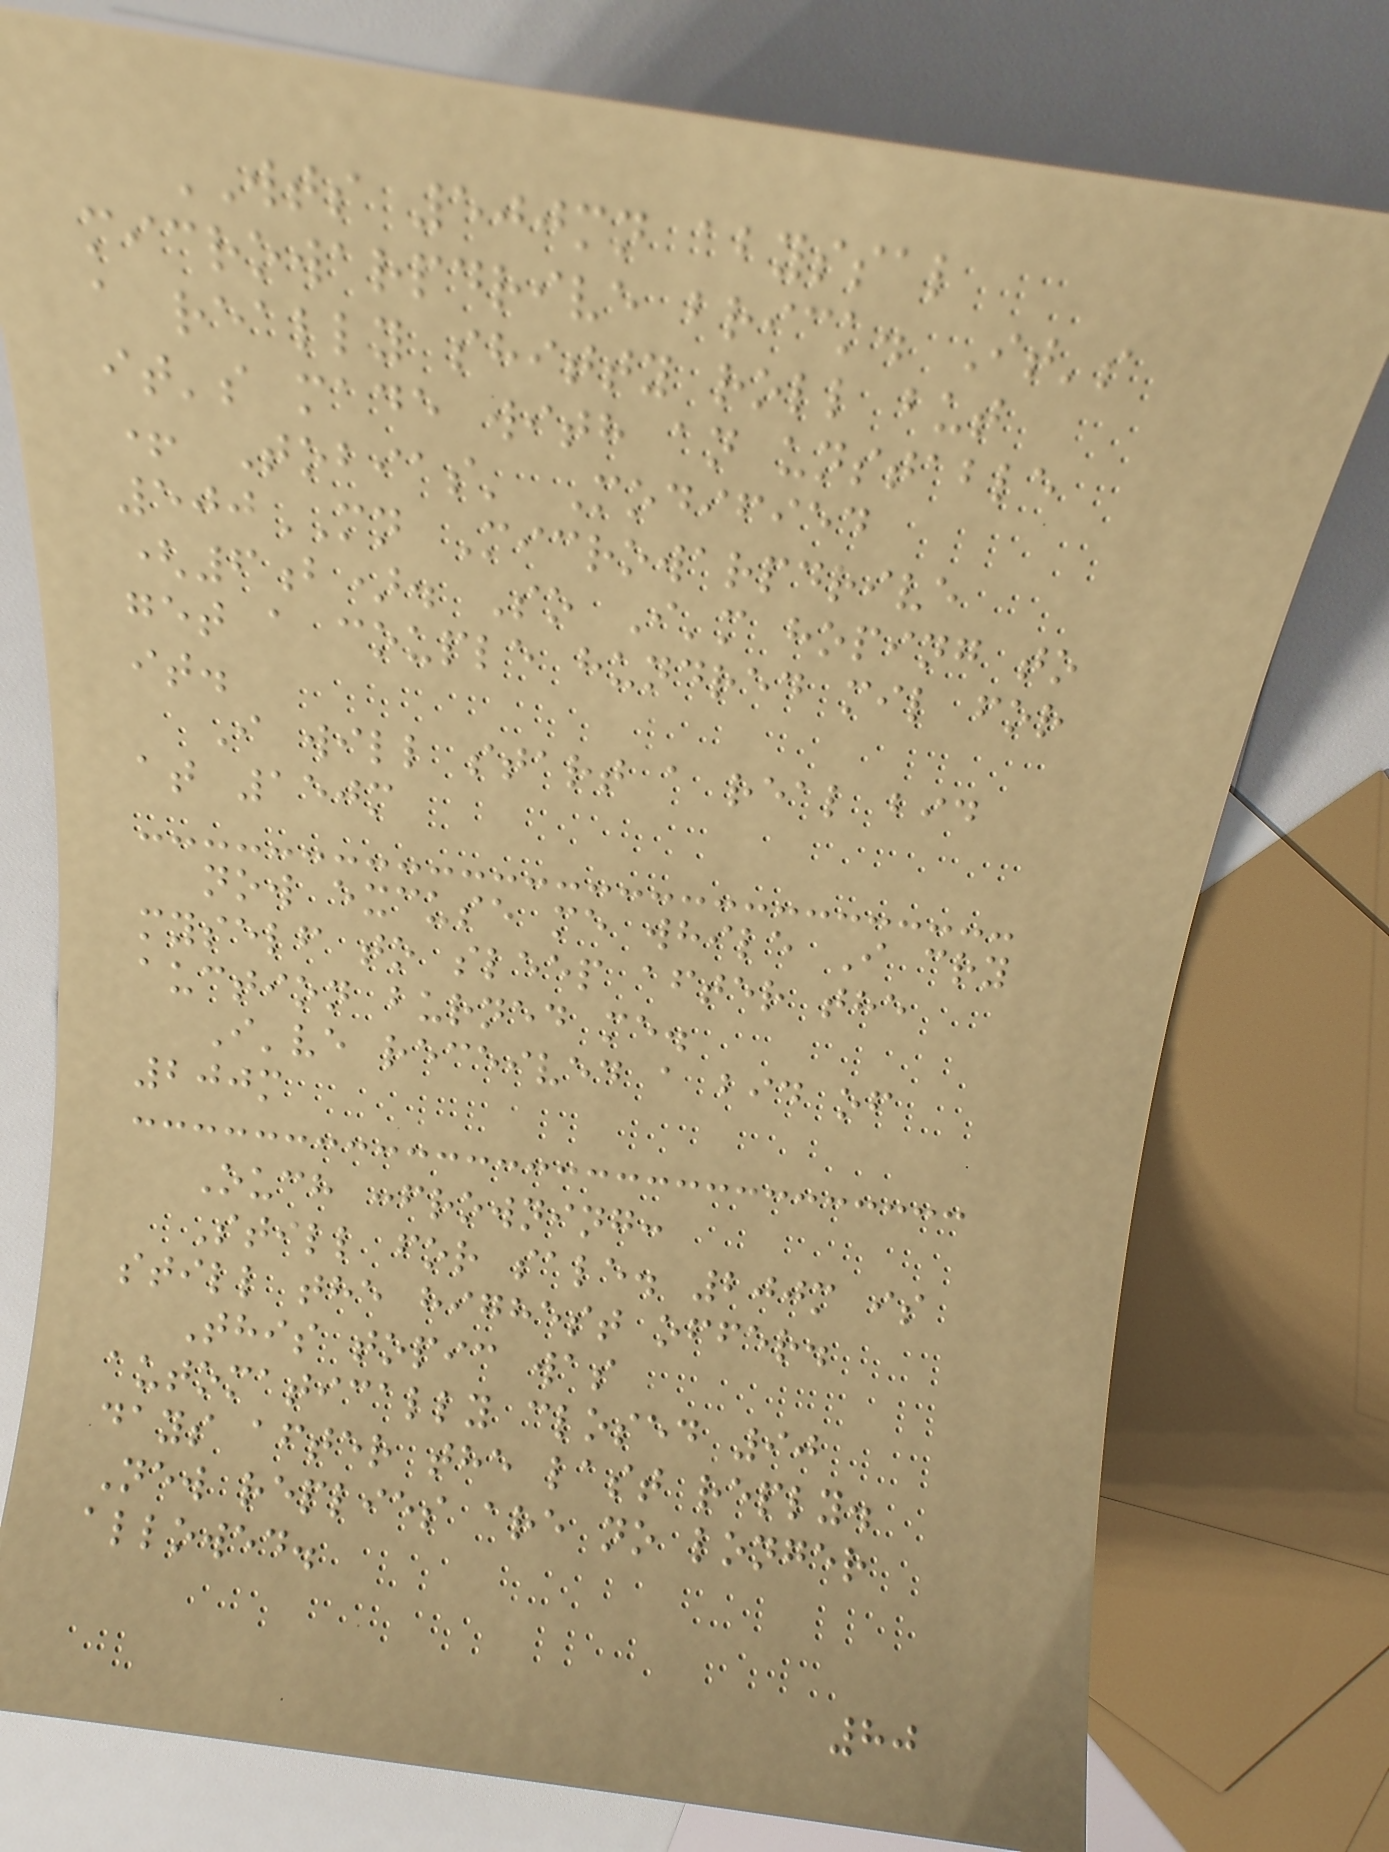WTS 500mn abyssal
microwarpdrive brick. It's
a really shitty roll but
it's made with an unstable
+ Tobias' Modified
500MN Microwarpdrive
(6b). So I'm hoping to
get a couple hundred mil for
it.
I will start a real bid
at 150m
now excuse me while I cry
myself to sleep after the
auction burned me.
I've received a bid of
200m
Ouch :frowning:
Still for sale. 200m is
still the highest offer.
This topic was
automatically closed 90
days after the last reply.
New replies are no longer
allowed.
80
